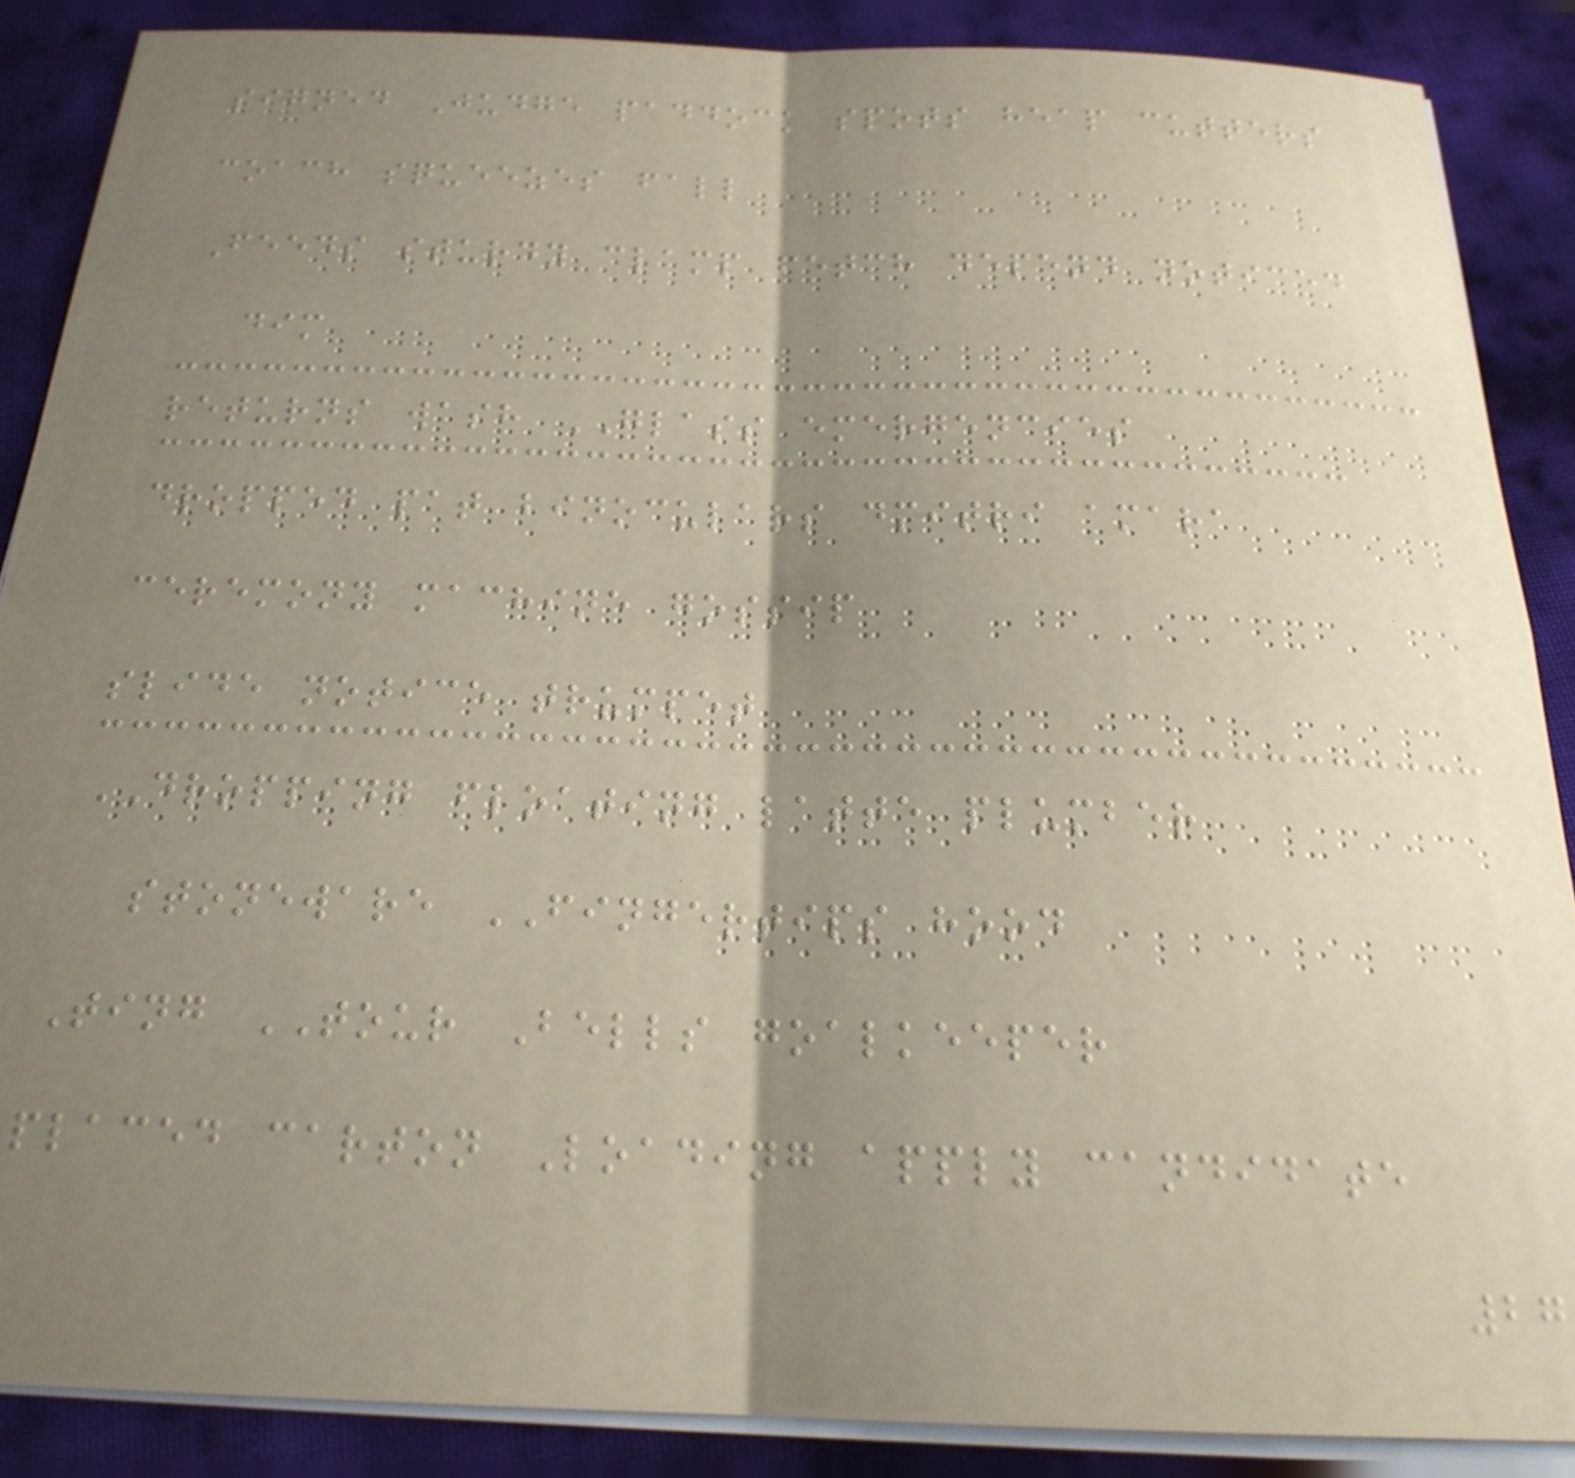signed Judge paddock spots heap cutters
coach squeezes fall
Feeds sturdy clamp fetch depend noticed
dim
returns wash GLASS emergencies
dropped pat binoculars dmitri amara
ceremony machine gossip
slide notice trumpet
DROPPING floating latte plumber
stoneware FINGERTIPS hood
Ting TOUR Bells goalkeeper
placed carton Loading apply candidate
27
